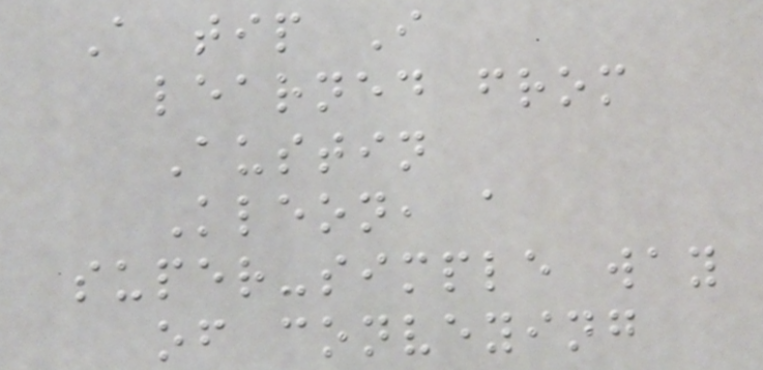A tip I
learned from
Austin
Kleon, a
super-simple way
of conveying
